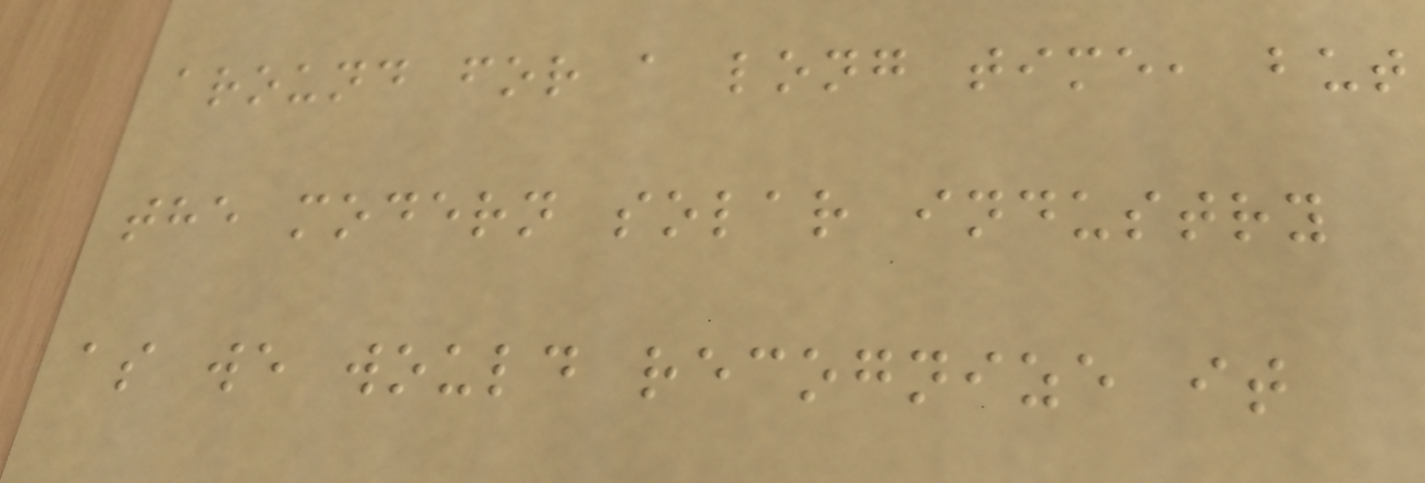around for a long time, but
the modern solar industry
as we would recognize it
